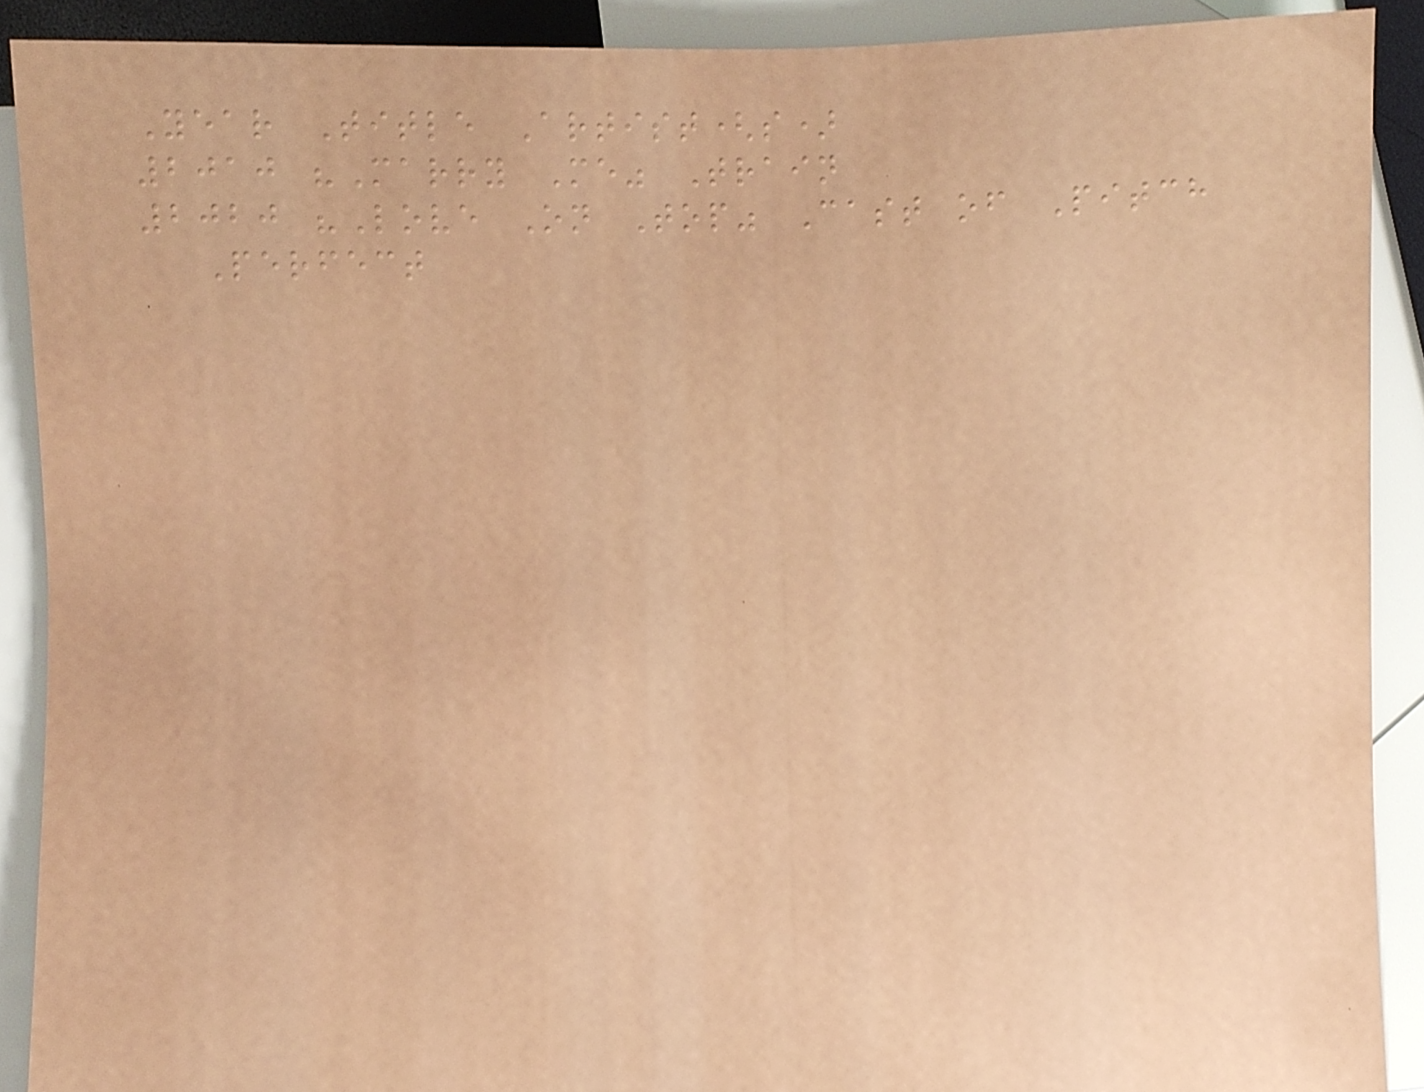Year Title Artist(s)
2010 "Marry Me" Train
2020 "Love On Top" Cast of Pitch
Perfect
